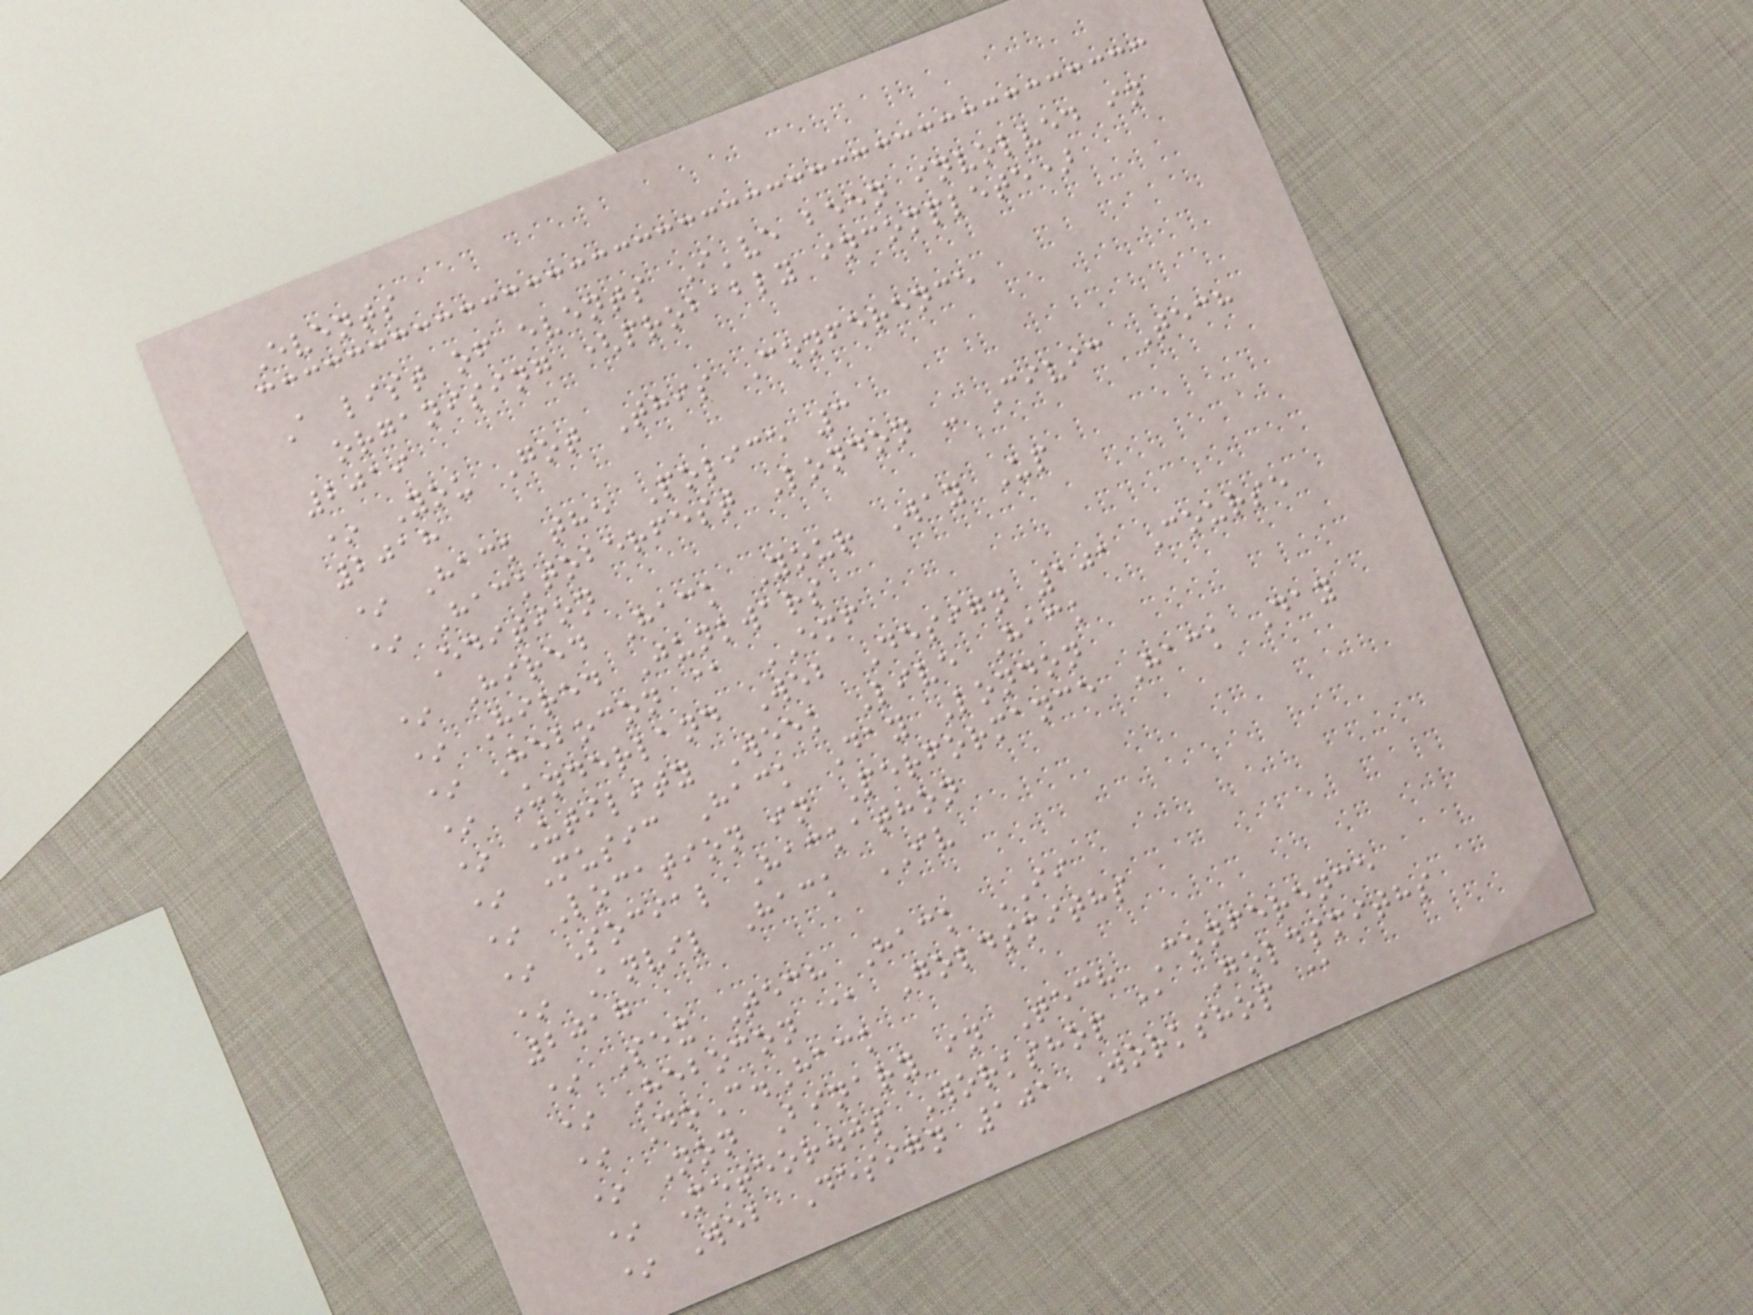Events
A list of events I've been involved in
organising (probably incomplete)
2019
* You Got This Conference
2018
* Hack the Police 3
* Hacktoberfest London - Civic Tech
Edition
* Hired Hack Your Way Up
* Hired Junkwars
* Hebocon @ EMF
* Underland Web Design 101 Course
* Utility Week Live Hack
* Music Hack Day London
* Location in Performance Hack Day
* Social Hackathon
* Anvil Hack IV
2017
* Sex Tech Hack II
* Hebocon @ Goldsmiths
* DoC.Hack
* Non Binary in Tech Conference
* Meteor.js Workshop @ Goldsmiths
* Web Design 101 Workshop @
